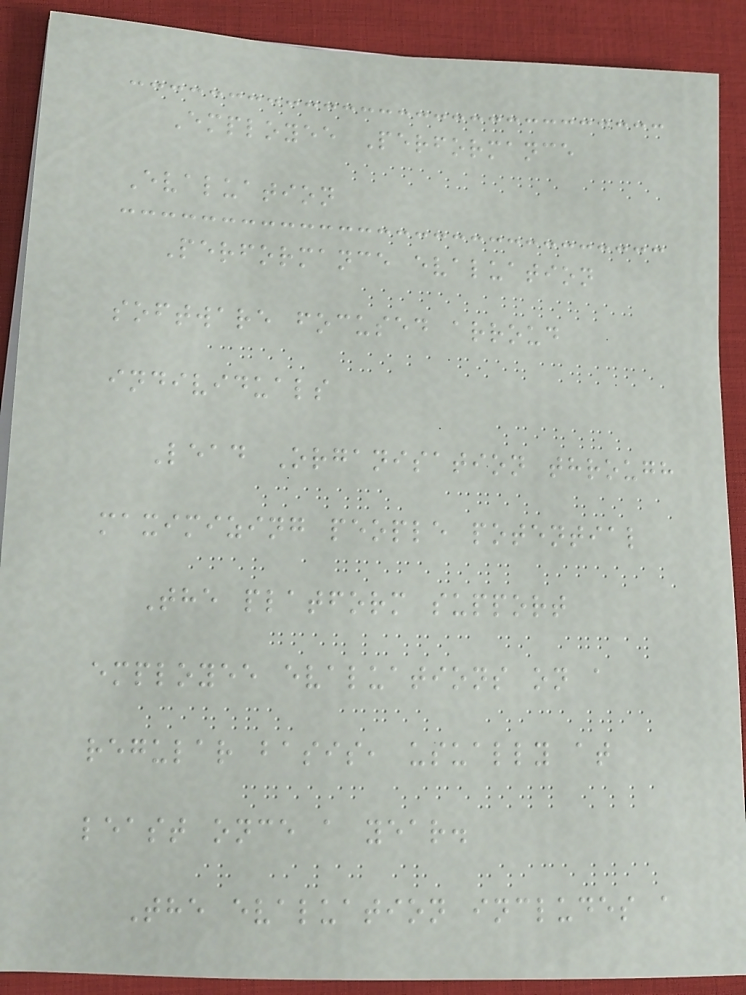Employee Performance
Evaluation
Performance evaluation
software focused arroud
individuals
Lead Organisation through
maximizing people potential
The platform support
employee evaluations on a
regular basis, usually at
least once a year.
The evaluation includes a
